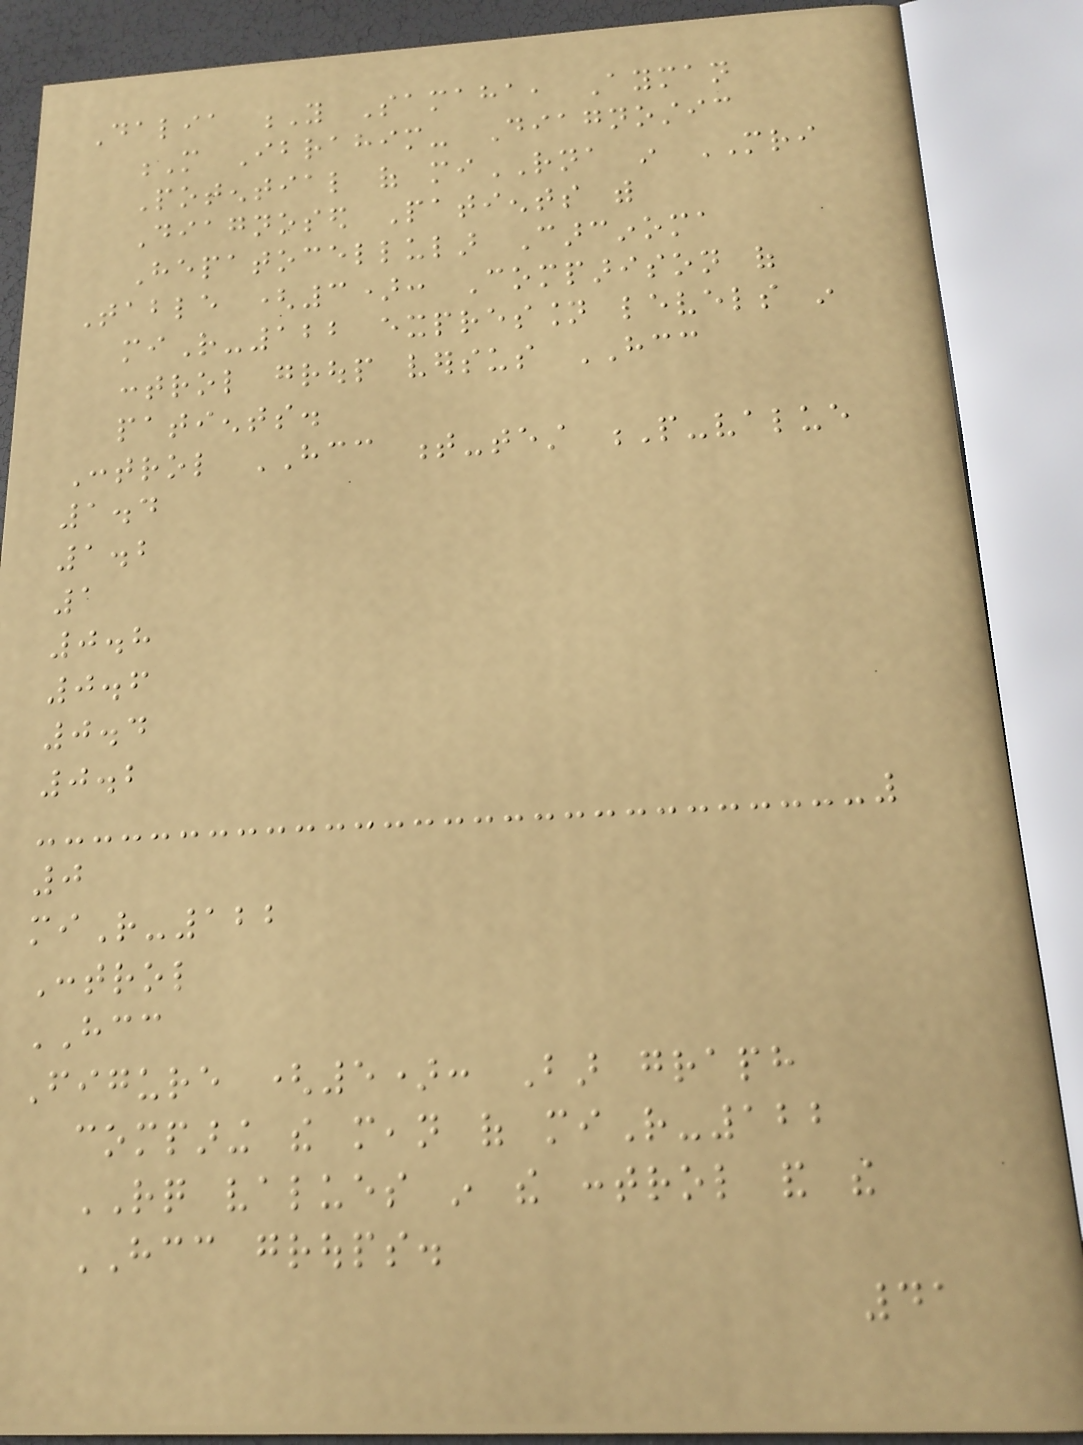Dalia Y Samaha, Ayman
M Ibrahim- Diagnostic
Potential of miRNA in MRI
Diagnosed Patients with
Hepatocellular Carcinoma
Table (3): Comparison of
miR-122 expression levels in
control group versus HCC
patients.
Control HCC t-test P-value
1.4
1.2
1
0.8
0.6
0.4
0.2
0
miR-122
Control
HCC
Figure (5): Bar graph
comparing the mean of miR-122
RQ values in the control and the
HCC groups.
41
